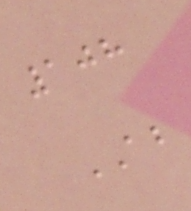108
AB
